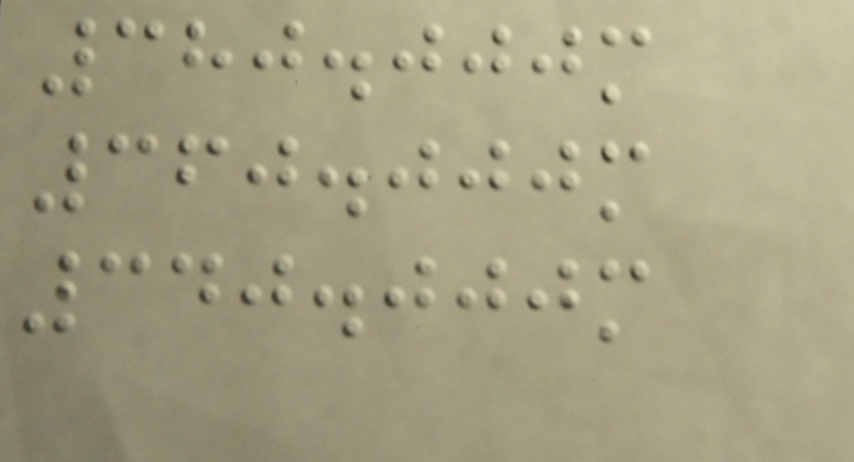380.000m
360.000m
340.000m
